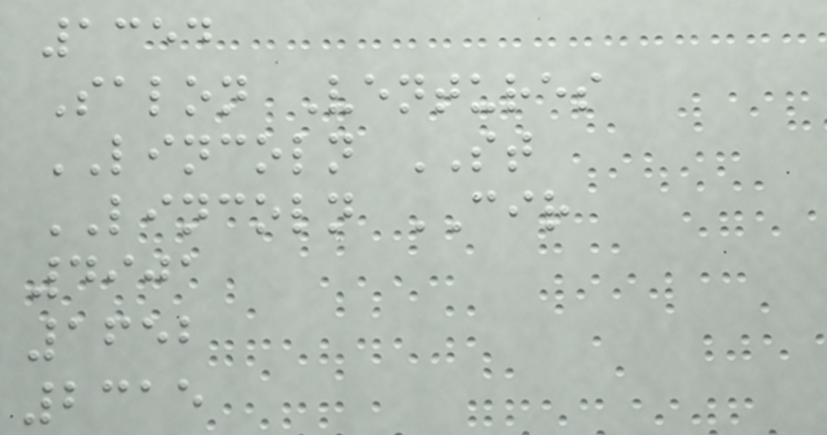1354
Salon Ventures
LINCOLN ST
LINCOLN CIR
4901
1652
2315
